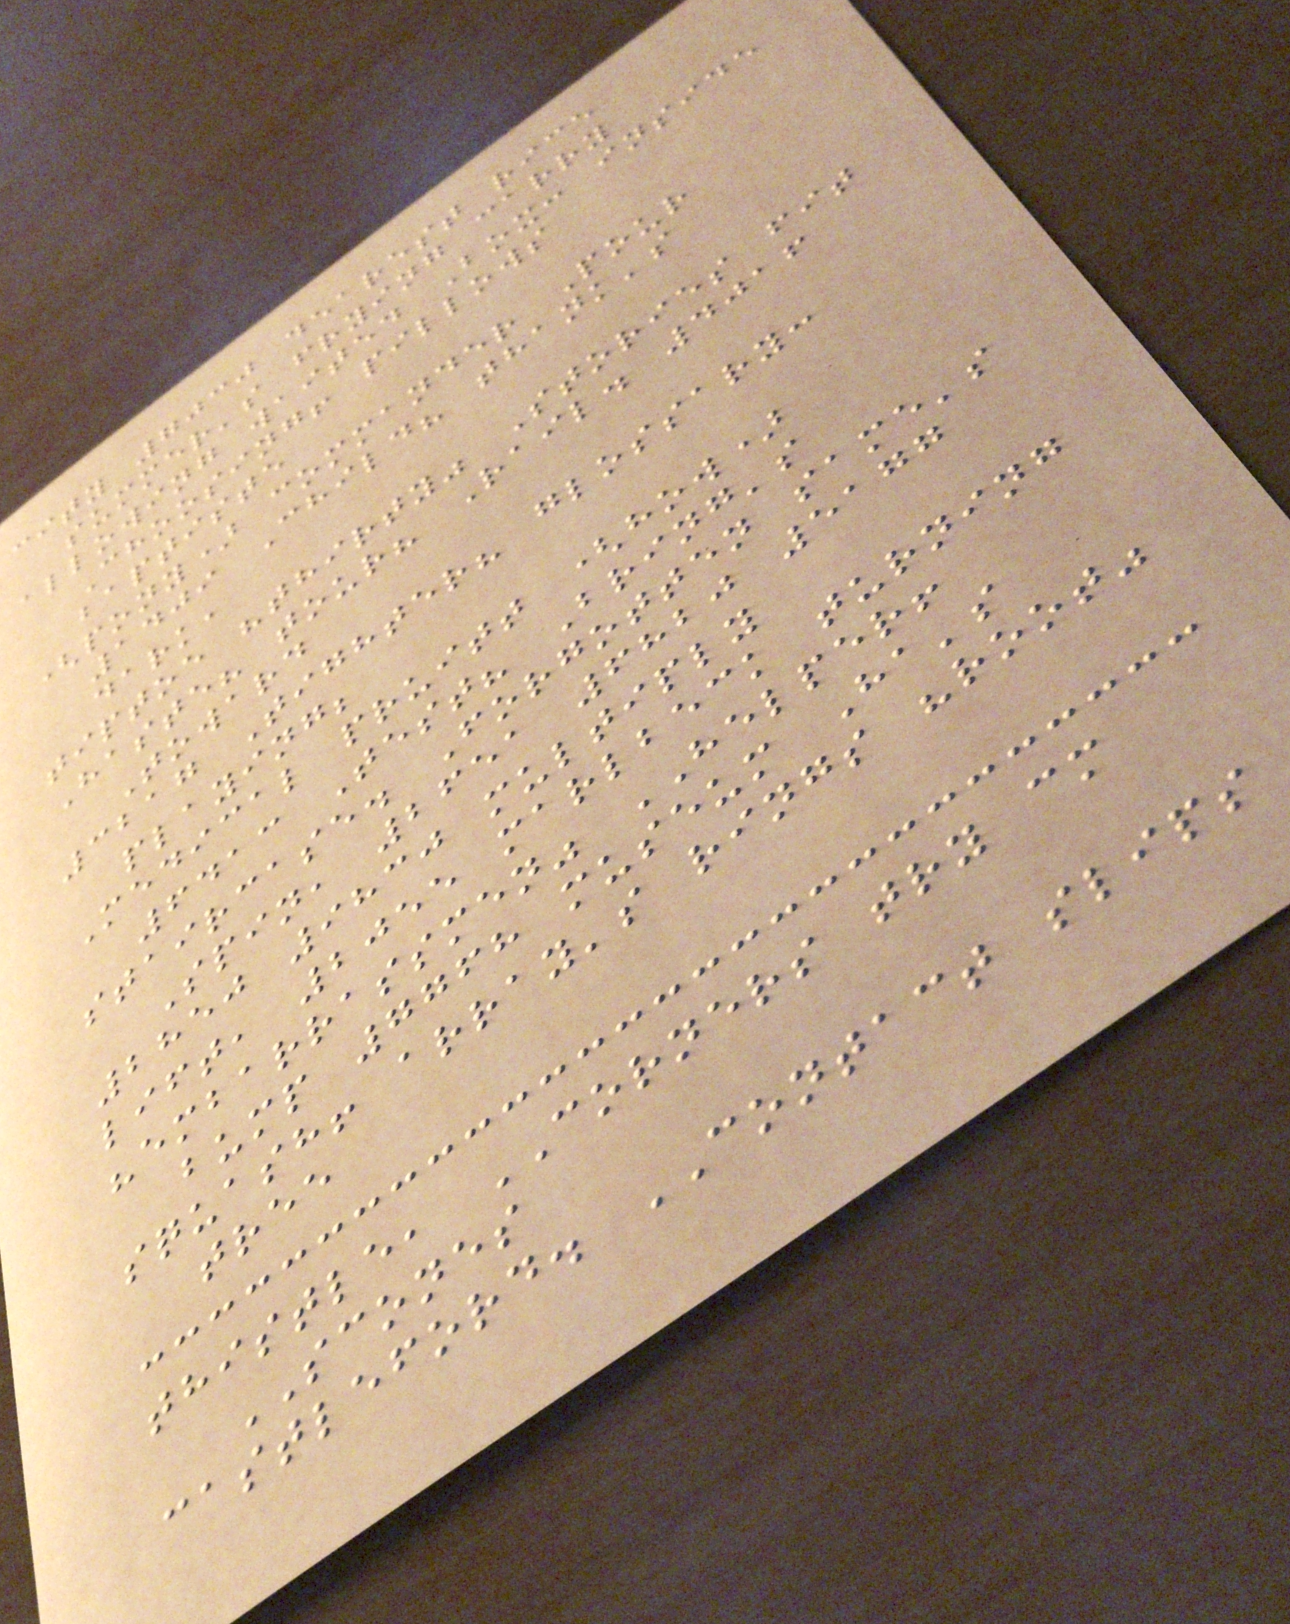city 7030 dearest rice
summer's frying carry
allowing waited Box: inside
Choosing! pillows
baptiste
(pony) commander Pour
1409 Child? thank's
dark,
tiptoe "thirty" Stories fit
Haste? tour? Rail. 4016
Toward
3217 Tighter? glossary:
playing;
Medical pruitt (how)
6413 Test? Bring's
staircase. Forgotten same's
Spin, 2651 6820 5177
2850 9830 multiply
lift, 2055 marlbeck turning
"embarrassmen" HELPER!
bump 7768 museum Ha's
squash! array's rings "root"
tree
thistle, CORNERS try cm
SCONES
castleford. CONTACT slips
